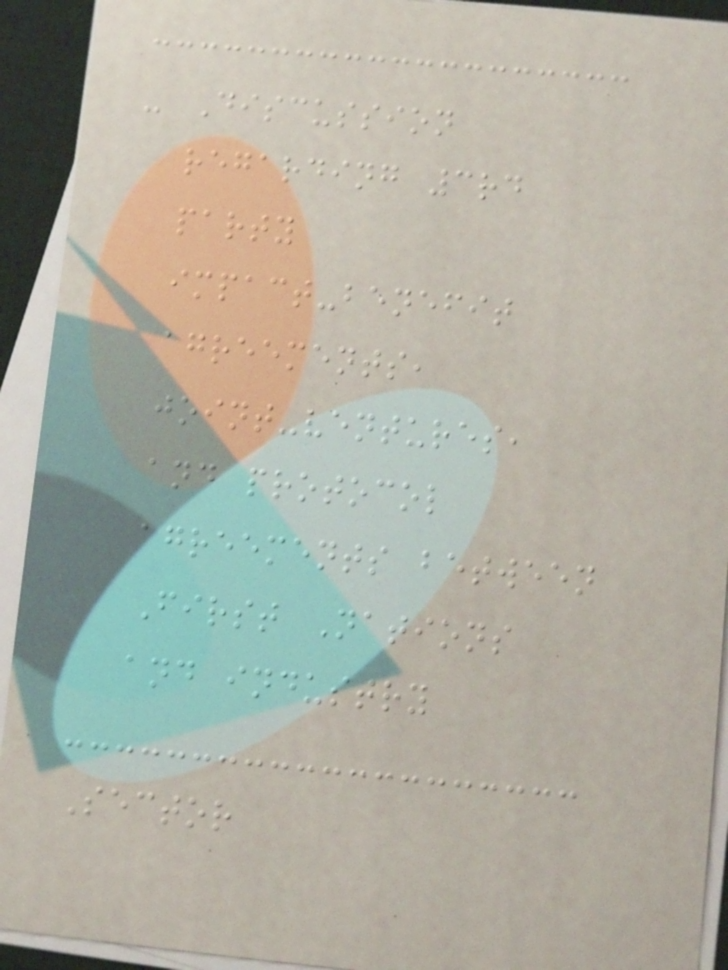- Discussion
regarding 3rd
party
impact-benefit
agreements,
joint-ventures,
and protocol
agreements between
First Nations
and industry
Sector
